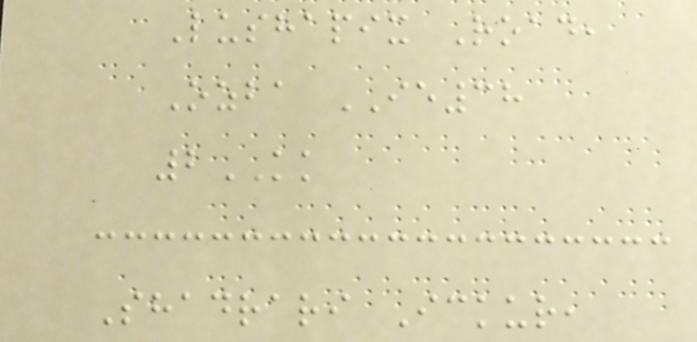Lushapix Road,
Ozba IE38
2KK
Shadrari Ickur,
